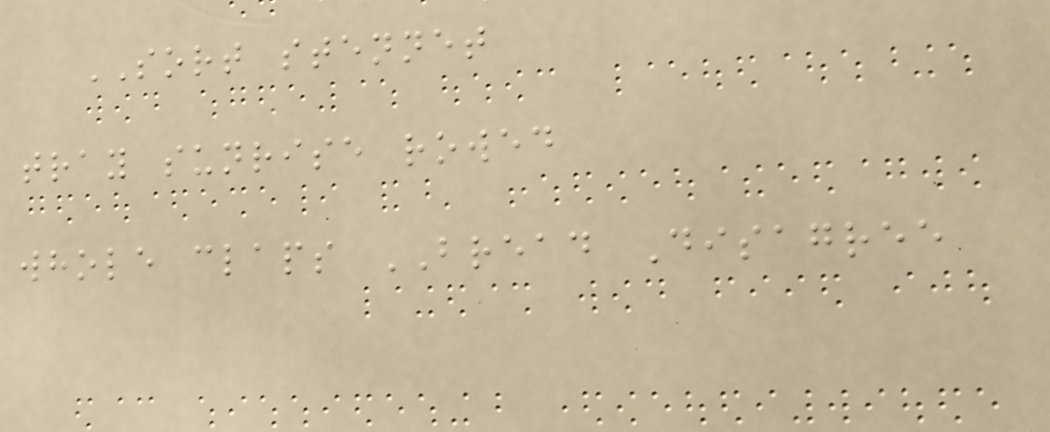SORT stennet
tray sunrise rowed
whole claps BREAD Disagree
